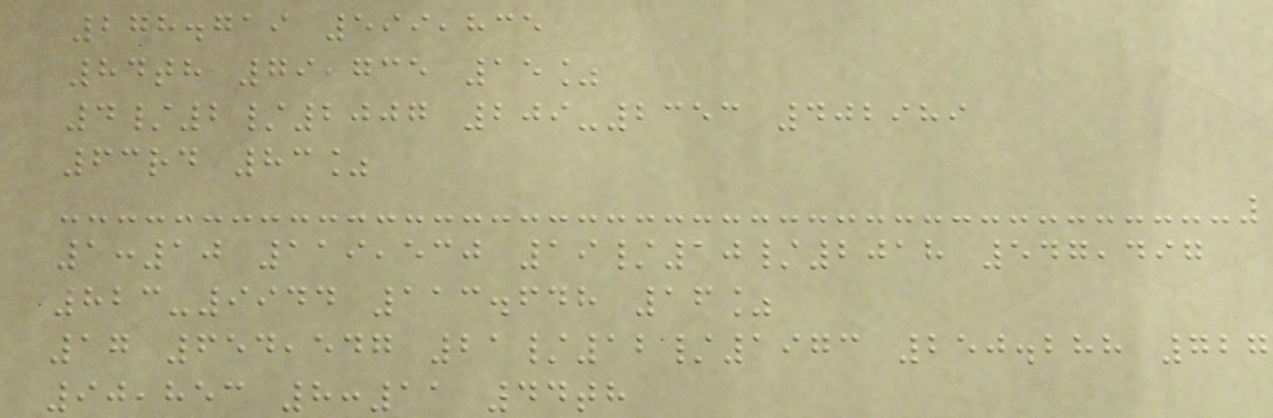278.719 599,835
84th 79,735 15%
4/2/2007 209-2353 402989
63rd 83%
1:10 119,530 19/10/2018 547,497
823-9944 113.648 16%
17 654,547 21/12/1973 250.288 727
90,853 8:11 44th
